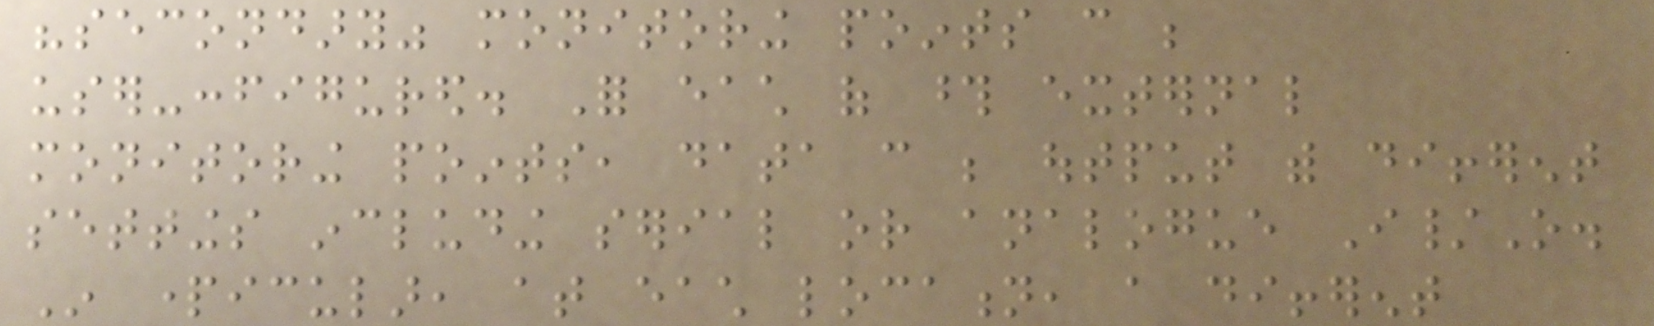"secondary" monitoring points can be
user-configured. For each of those external
monitoring points, data can be output with different
settings including serial or analogue I/O.
In particular, at each location, a different
